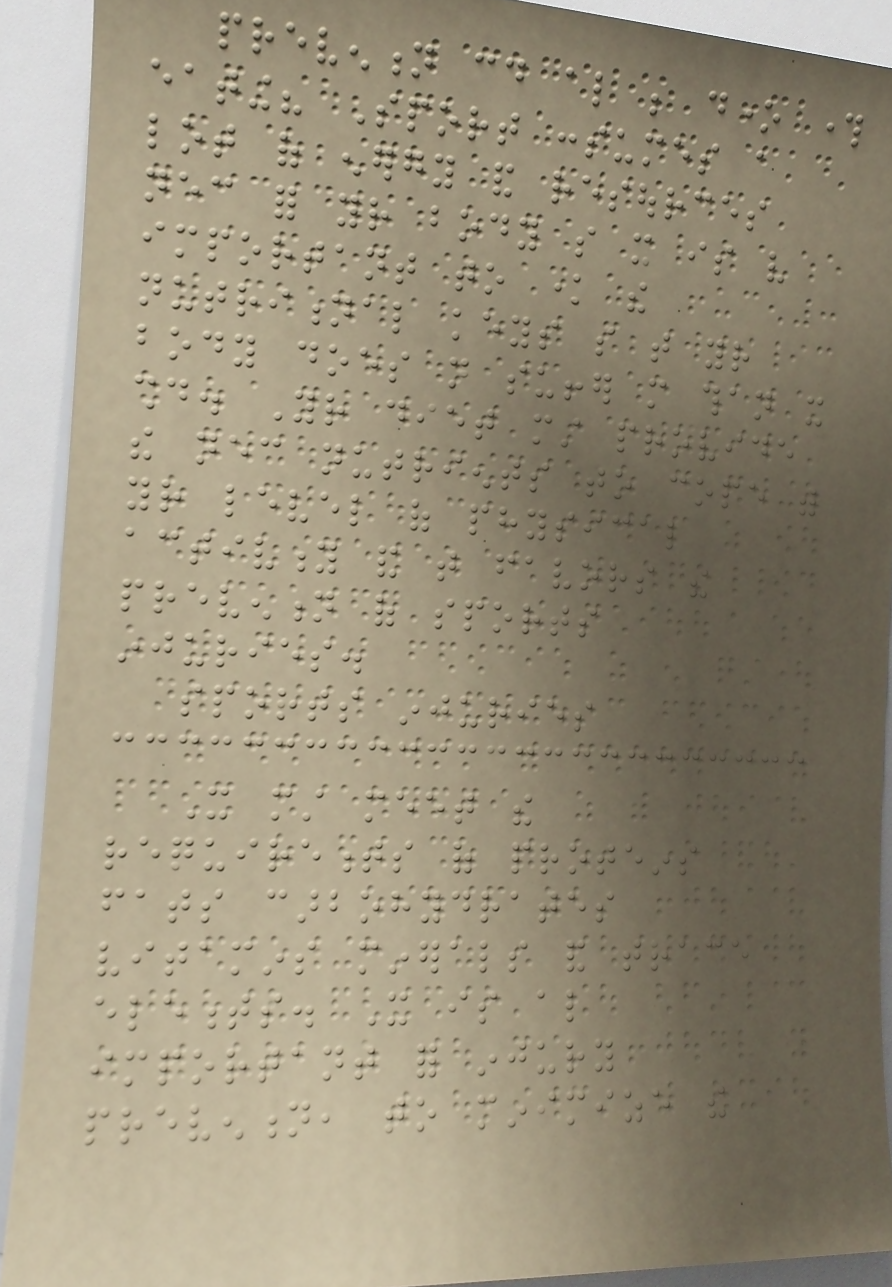prevention could also be done through
eating? Sport consumes a
lot of energy and resources
necessary for your body so it is very
important to know the
nutritional keys so that your
body does not suffer more than it
should. Your diet must provide
the necessary nutrients to cope with
your level of physical
activity and that favors the
prevention of sports
injuries.
sports injuries
It must meet the
requirements of proteins
fats carbohydrates
vitamins minerals and trace
elements. It is also
important for injury
prevention, to minimize the
